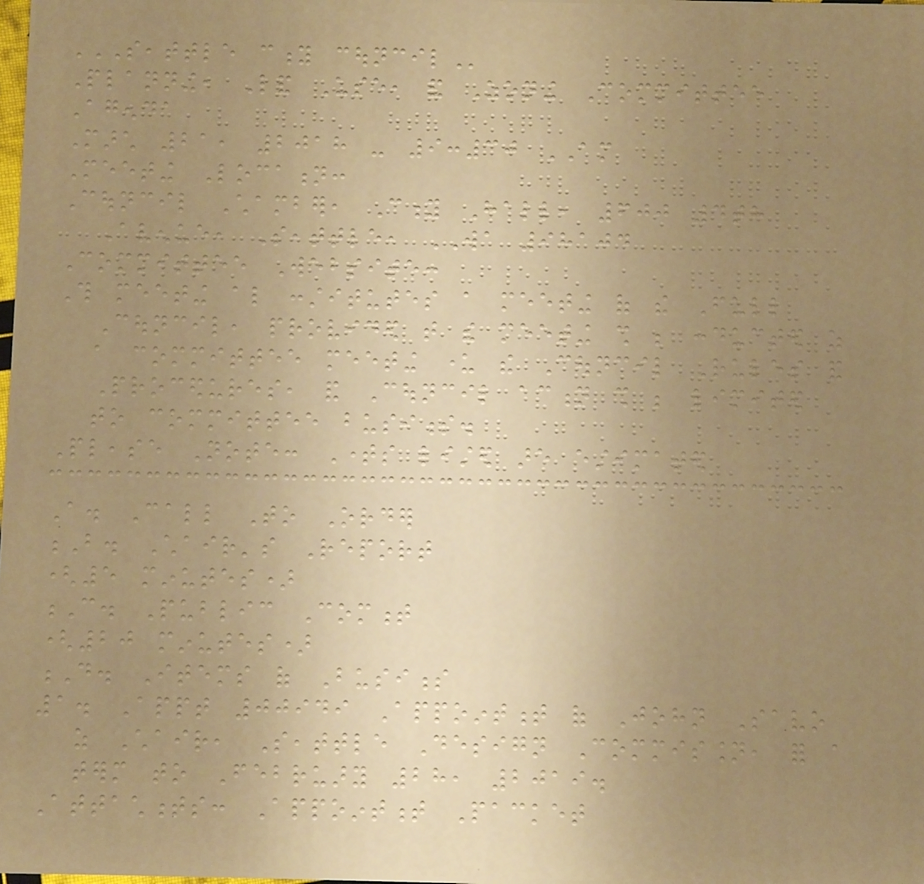SEATTLE CITY COUNCIL
Planning, Land Use, and Zoning Committee
Agenda
March 21, 2018 - 9:30 AM
Meeting Location:
Council Chamber, City Hall, 600 4th
Avenue, Seattle, WA 98104
Committee Website:
This meeting also constitutes a meeting of the Full
Council, provided that the meeting shall be conducted as
a committee meeting under the Council Rules and
Procedures, and Council action shall be limited
to committee business.
Please Note: Times listed are estimated
A. Call To Order
B. Chair's Report
(5 minutes)
C. Public Comment
(20 minutes)
D. Items of Business
1. Appt 00949 Appointment of John Savo
as Chair, Seattle Design Commission, for a
term to February 28, 2019.
Attachments: Appointment Packet
